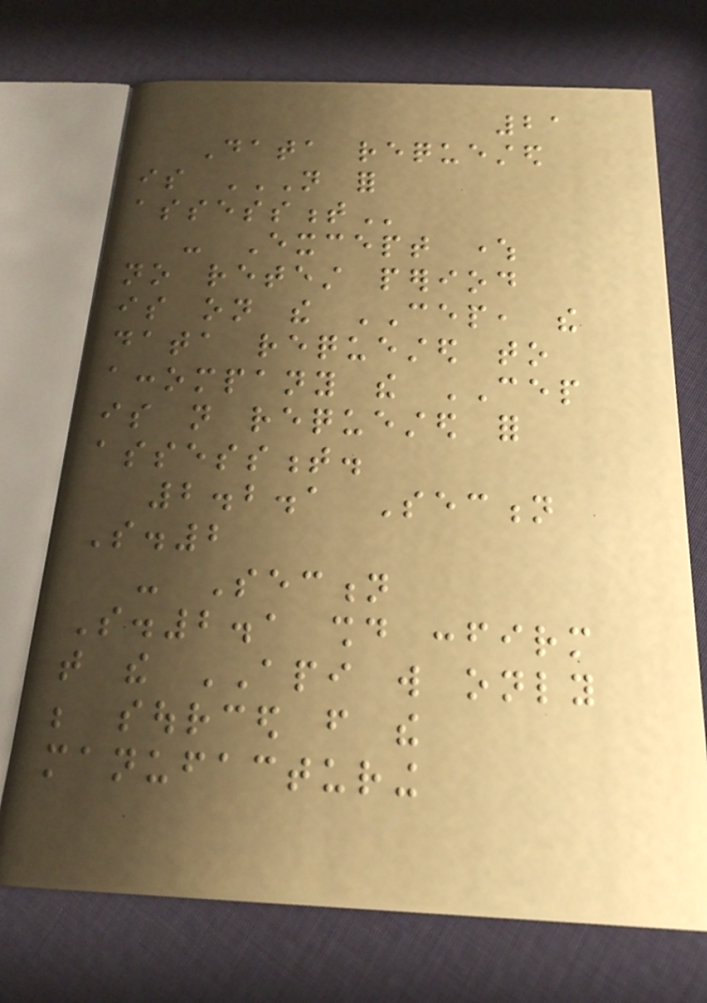21
Data requested
is NOT FOR
ASSESSMENT
- Except where
no retest period
is on the CEP, the
data requested to
accompany the CEP
is not requested for
assessment.
2.2.1 Section
S.2
- Section
S.2.1 should confirm
that the API will only
be sourced from the
manufacturing
